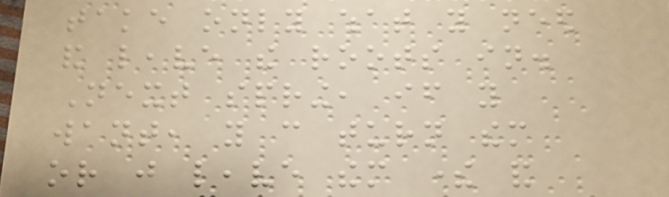take only what you need
and leave the roots in.
Next spring, if you
want, you can turn them
or just leave them there and
